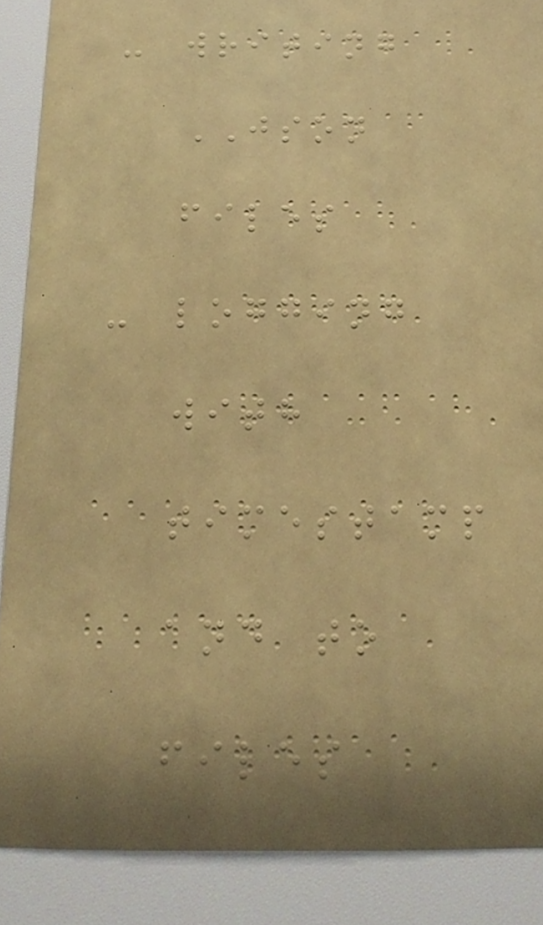- writing
JSON
files
- logging
with
timestamp
and to
files
